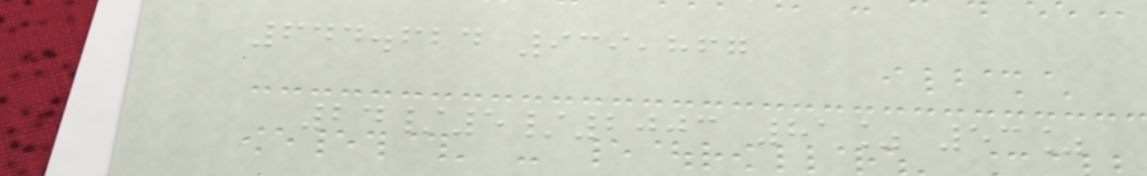644.624 939,867
24/5/2003 81% 53%
